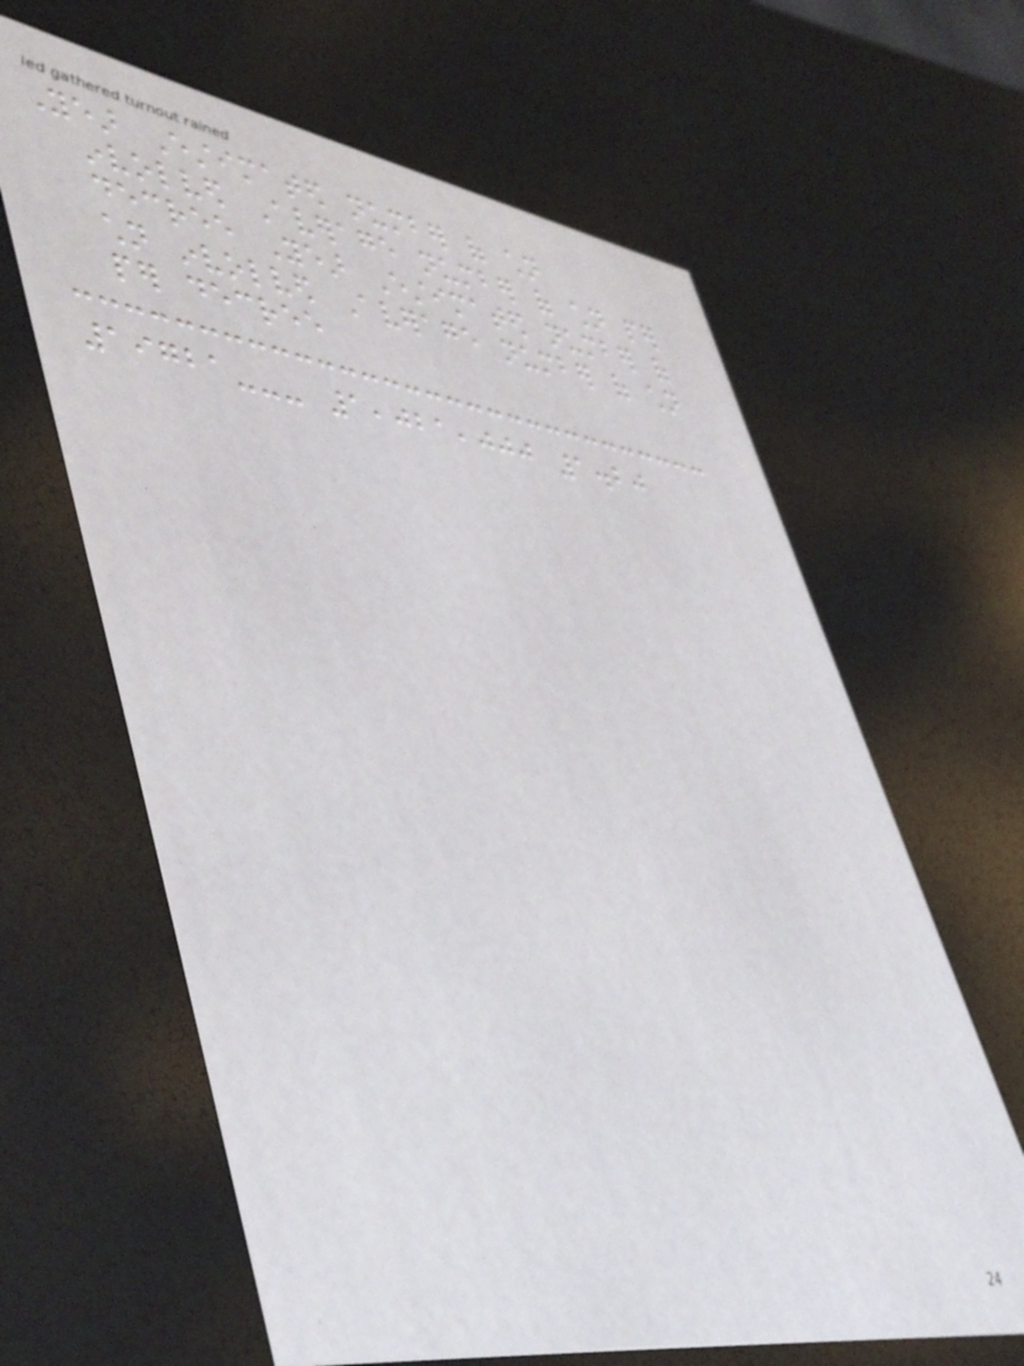Year Estimated number of children
involved Average number of children per
decree Year Estimated number of
children involved Average number of children
per decree
19721--- 1,021,000 1.20
